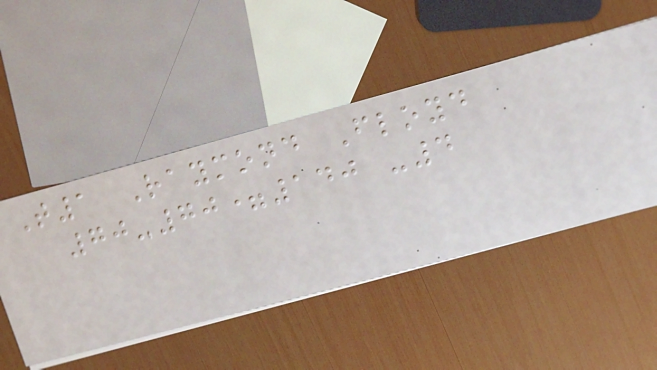T1 Raymond Floyd
70-70=140 -4
